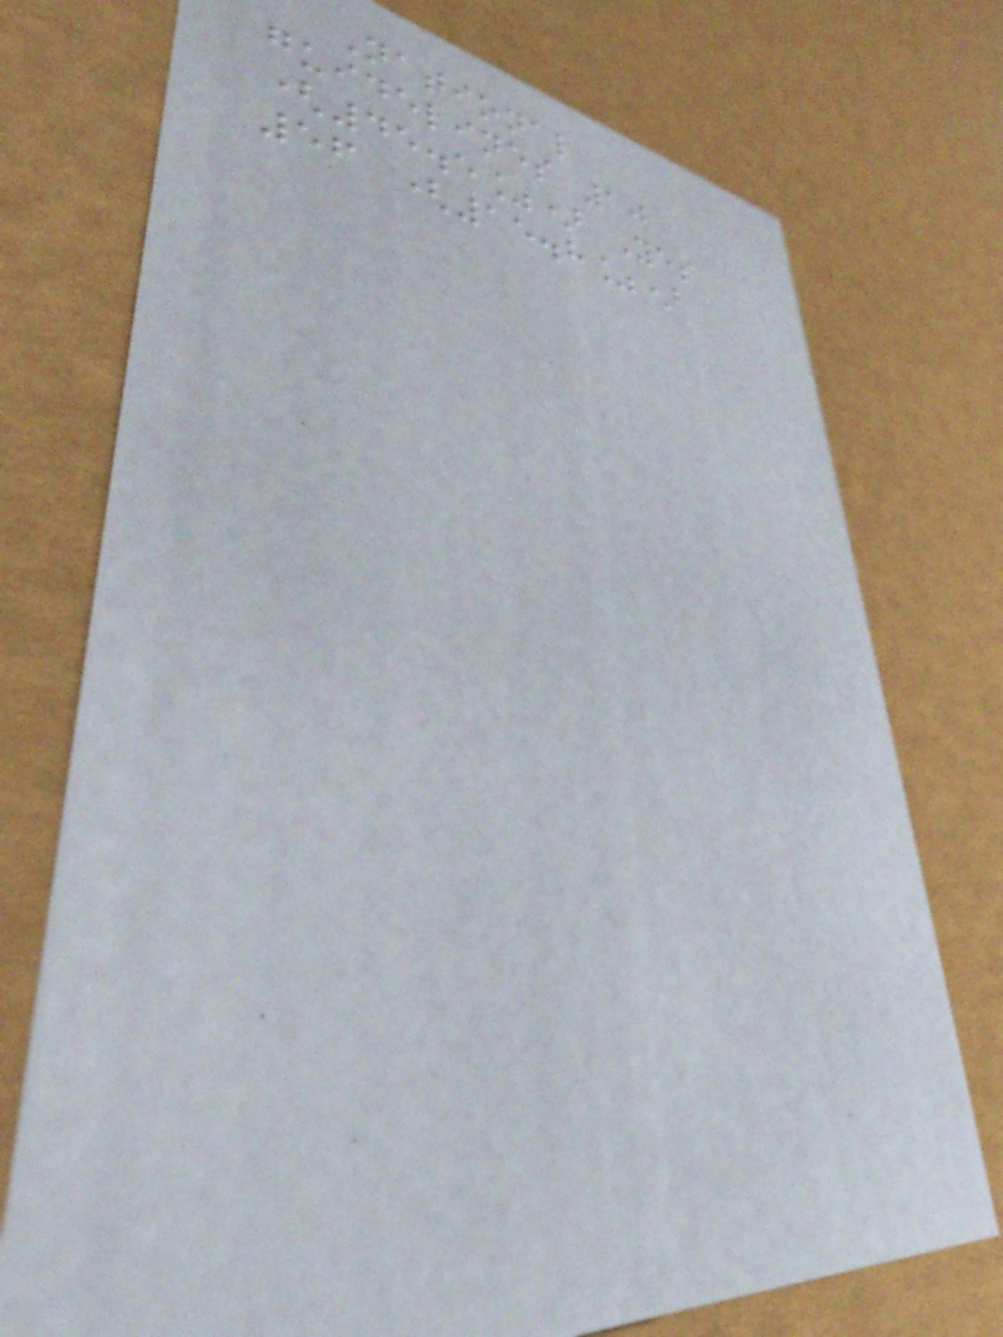National
guidelines 10
(45.5%) Yes
56 (15.8%)
